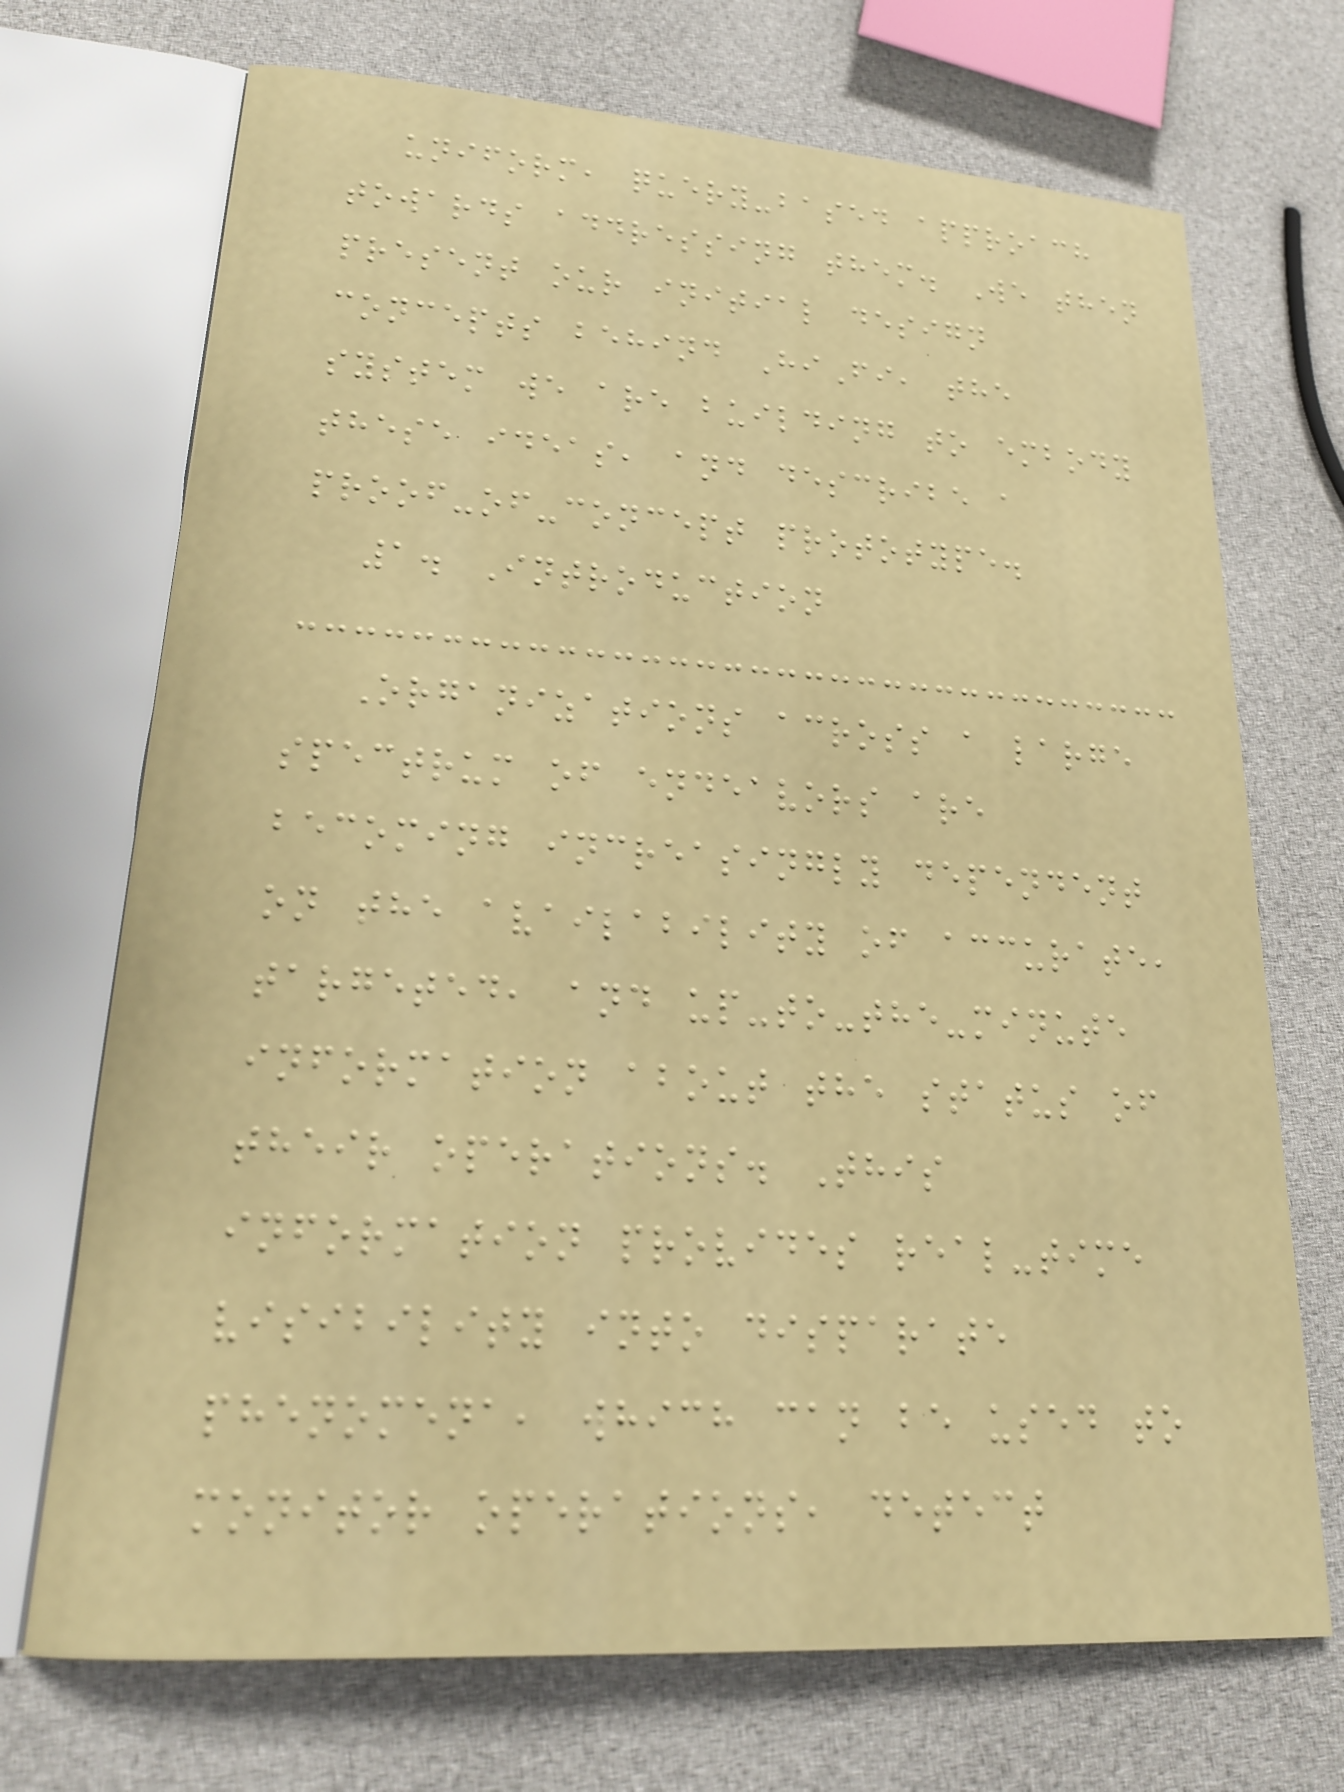uniform, query-based approach
towards addressing them. We then
present our initial design
concepts behind HiFi, the
system we are building to embody
these ideas, and describe a
proof-of-concept prototype.
1. Introduction
Organizations across a large
spectrum of endeavors are
becoming increasingly dependent
on the availability of accurate,
targeted, and up-to-the-minute
information about the status of
their operations. This
information provides real-time
visibility into disparate
phenomena, which can be used to
monitor operations, detect
